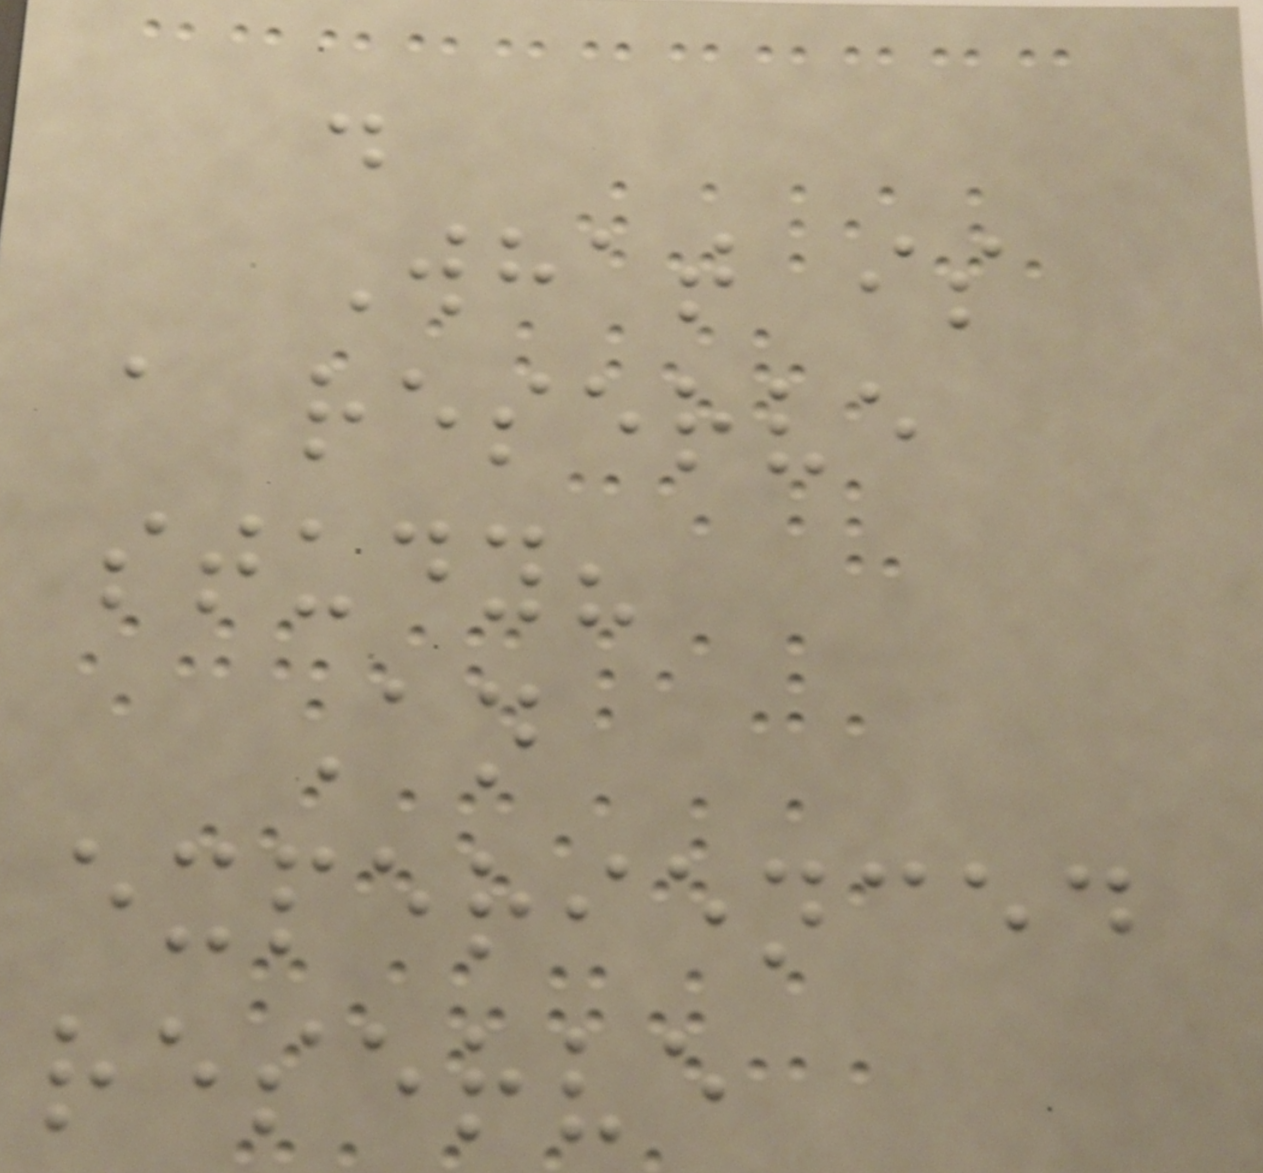.
What is
a reserve
study?
An
experienced
reserve
